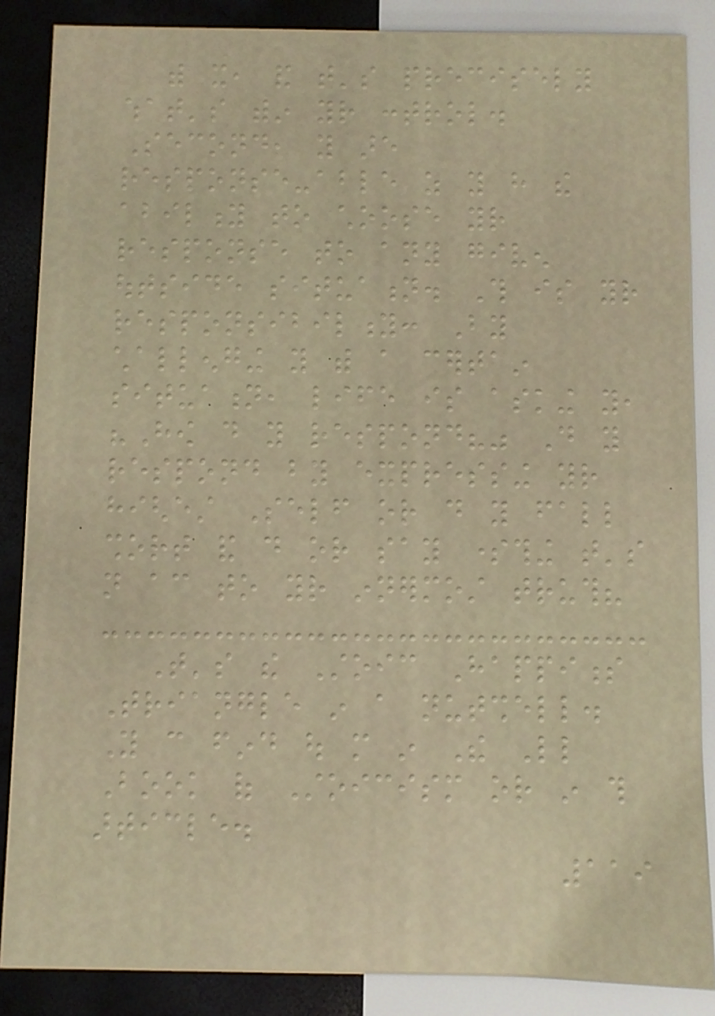with it, and that's precisely
what's within your control.
Second, you are
response-able as you have the
ability to choose your
response to any given
outside situation. This is your
responsibility: By
challenging you with a certain
situation, life is asking you,
"How do you respond?" Do you
respond by expressing your
highest Self or do you fall
short and do or say something that's
not according to your innermost truth?
That's the Stoic Happiness
Triangle in a nutshell.
You can find out more in The Little
Book of Stoicism or in this
article.
119
